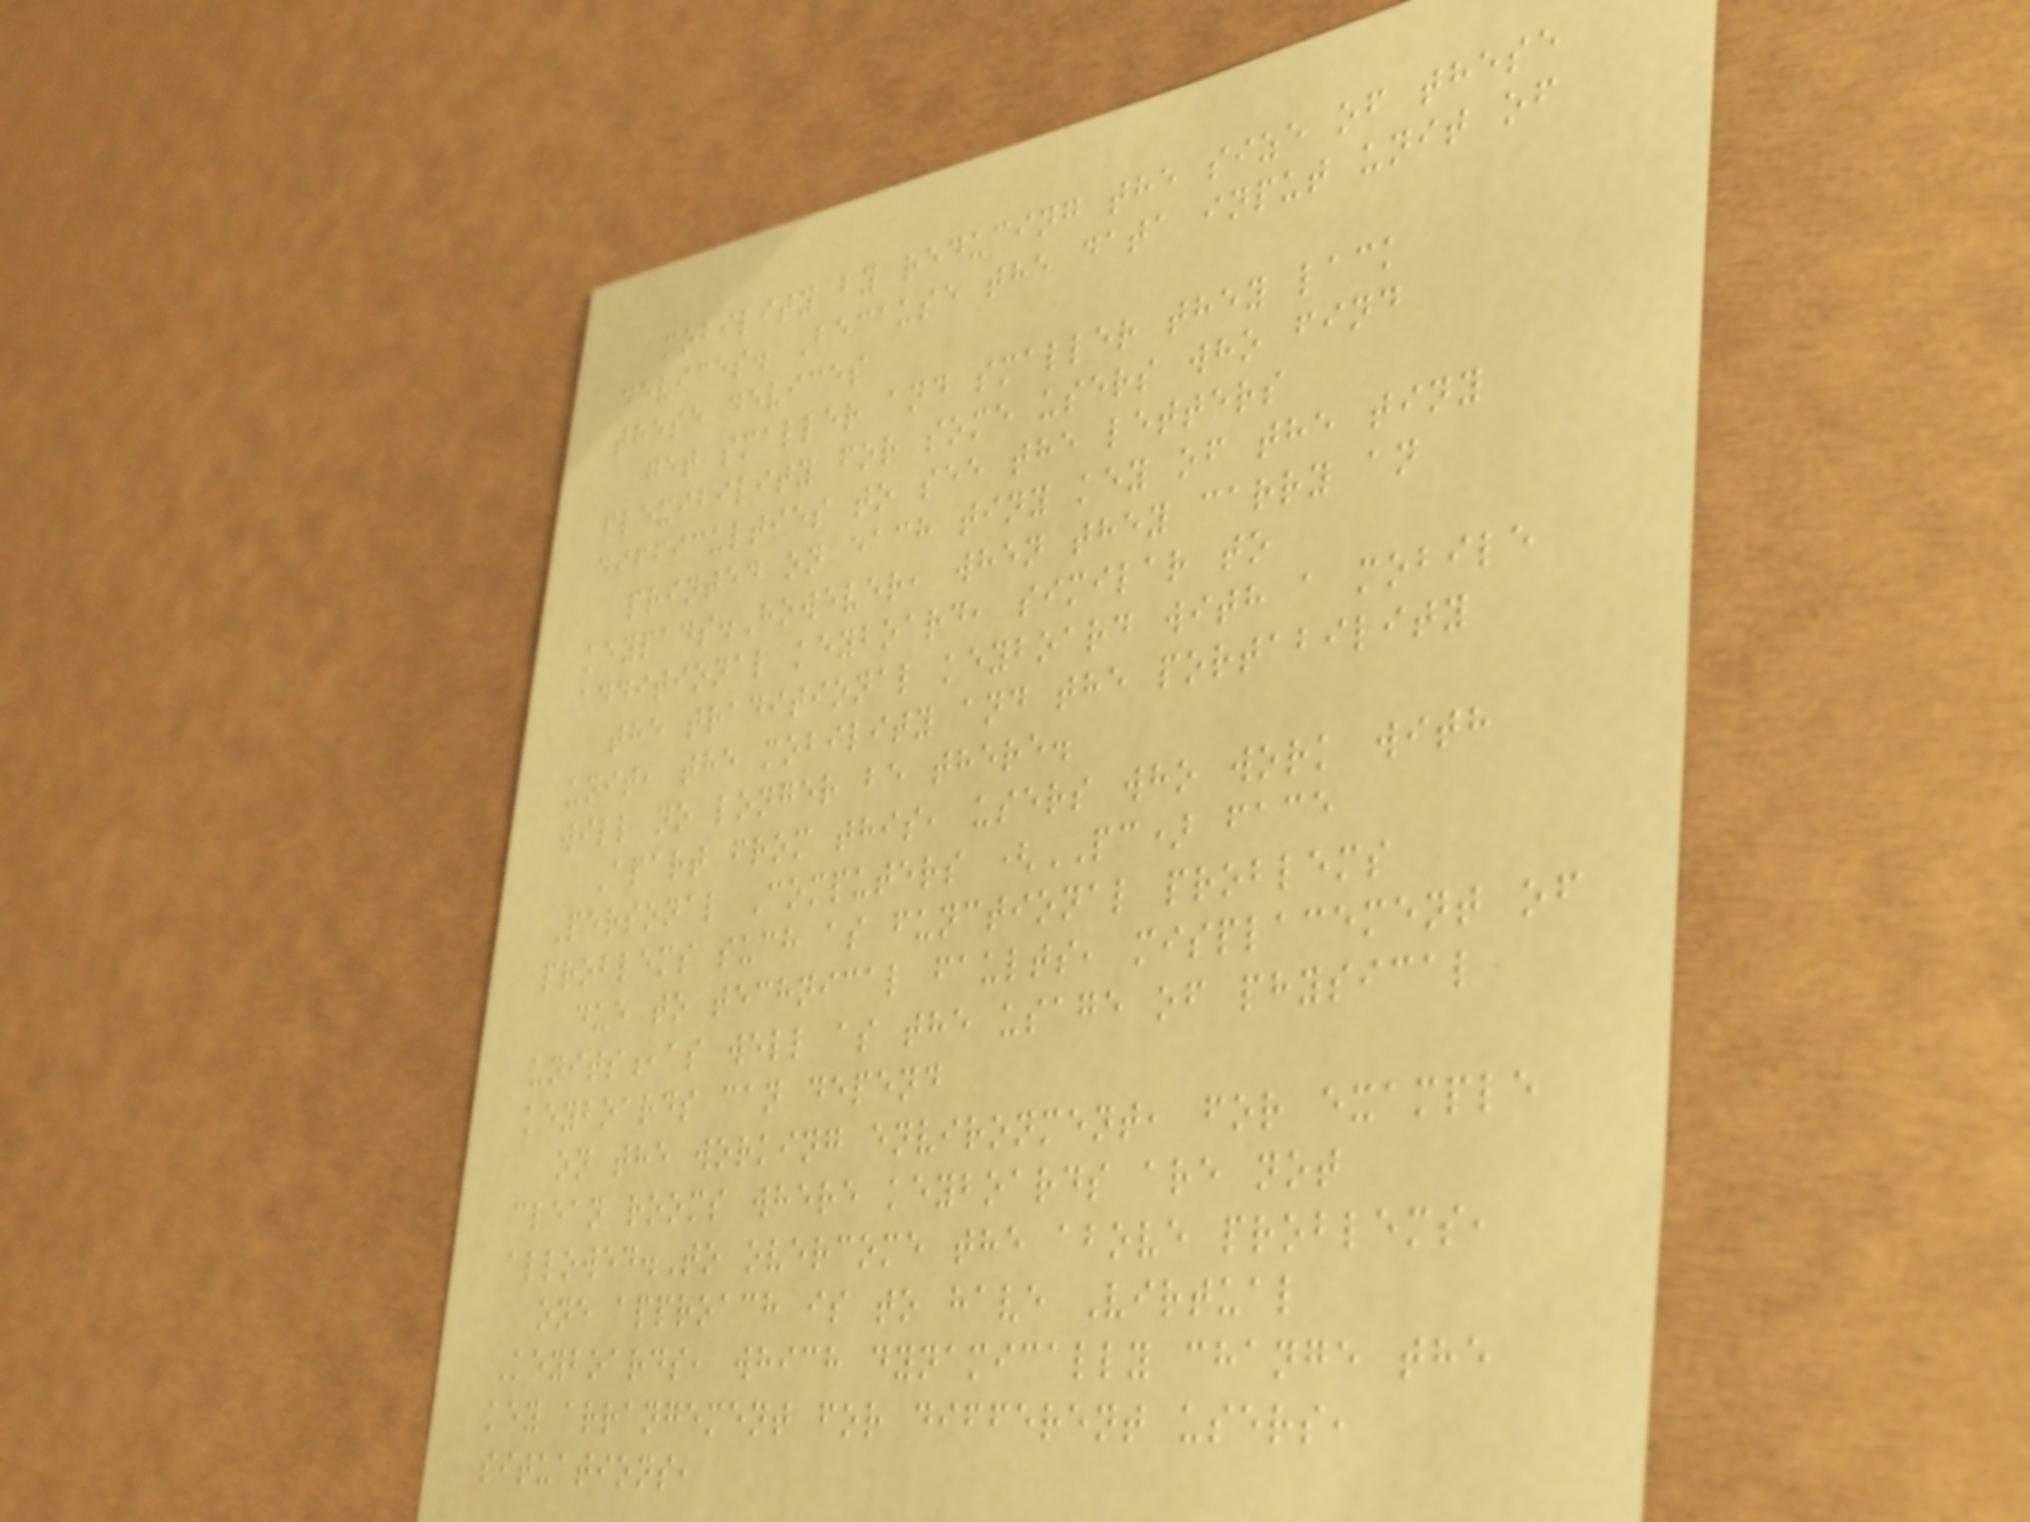mobility by reducing the size of these
devices. Because the data input unit of
these devices
get smaller and smaller they lack
flexibility for some users who find
difficulties to see the letters
printed on each tiny key of the tiny
keypads.However, when they carry an
additional keyboard, similar to
the traditional keyboard with a mobile
unit, the mobility and the portability
will no longer be there.
Apart from this, users who work with
Personal Computers (PC) face
problems such as functional problems
due to technical faults, misplacement of
units,as well as the usage of physical
keyboards can depend
on the working environment, for example
clean rooms where keyboards are not
allowed.To overcome the above problems,
one approach is to have Virtual
Keyboards, which dynamically change the
key arrangement for different users,
situations,
